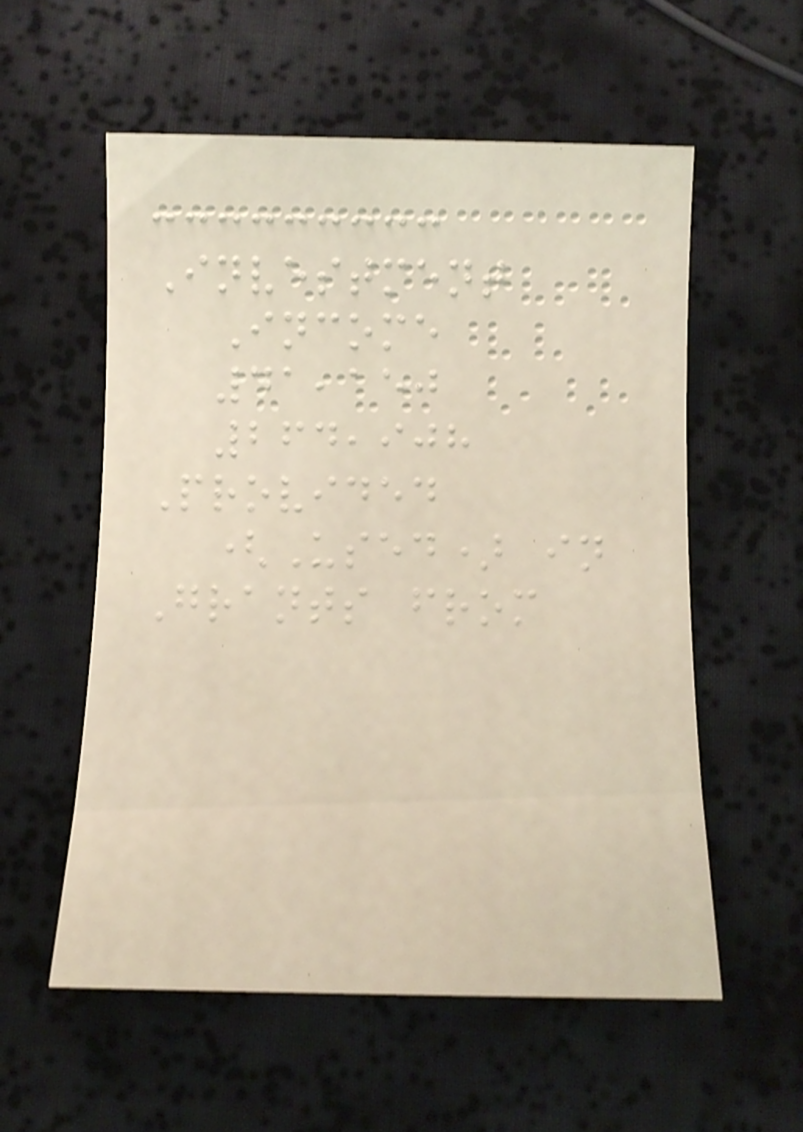Investment
Income
41,150
264,908
Provided
(Used) in
Grants from
